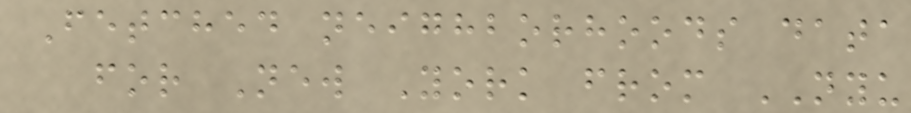Fetched neighborhoods data
for New York from NYU
